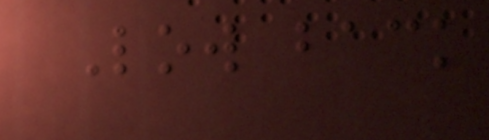Low back
